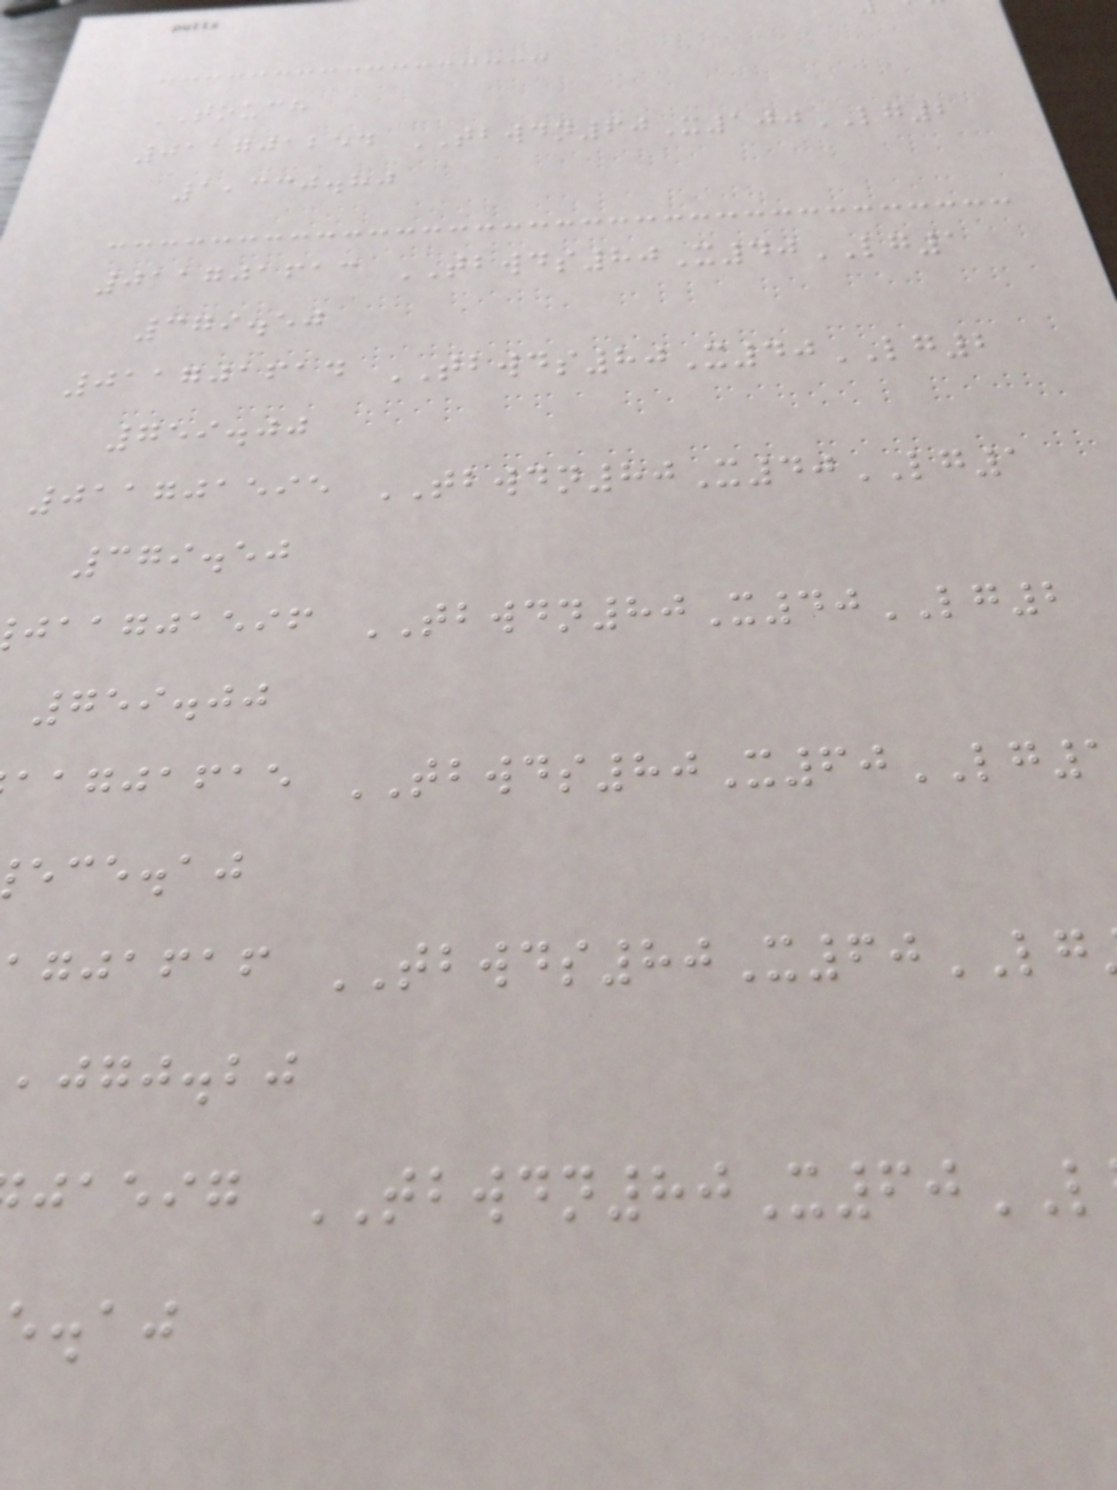TOUCH
011701254 TBWDN60X100LG2
1,330.80
011701613 TBWDS80X40LG1
379.50
011701614 TBWDS80X40LG2
759.00
011701595 TBWDN80X40LG1
379.50
jaagjaeif TBWDN80X40LG2
759.00
aagjafae TBWDS80X60LG
ece.aj
gjafaf TBWDS80X60LG
,jgj.bj
jaeig TBWDN80X60
